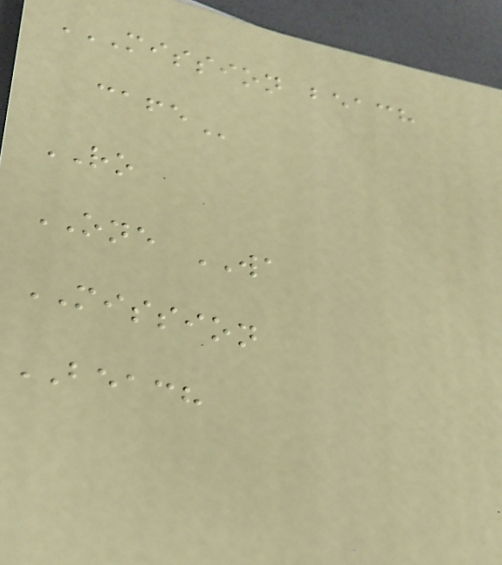MISSION BEACH
CAFE
RO
ONE WA
MISSION
BEACH
